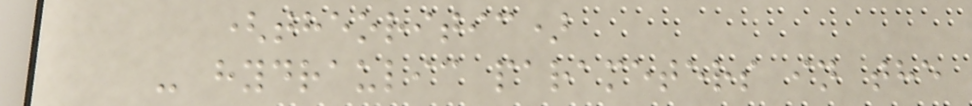(theoritic)
- hydraulic parameters in the
